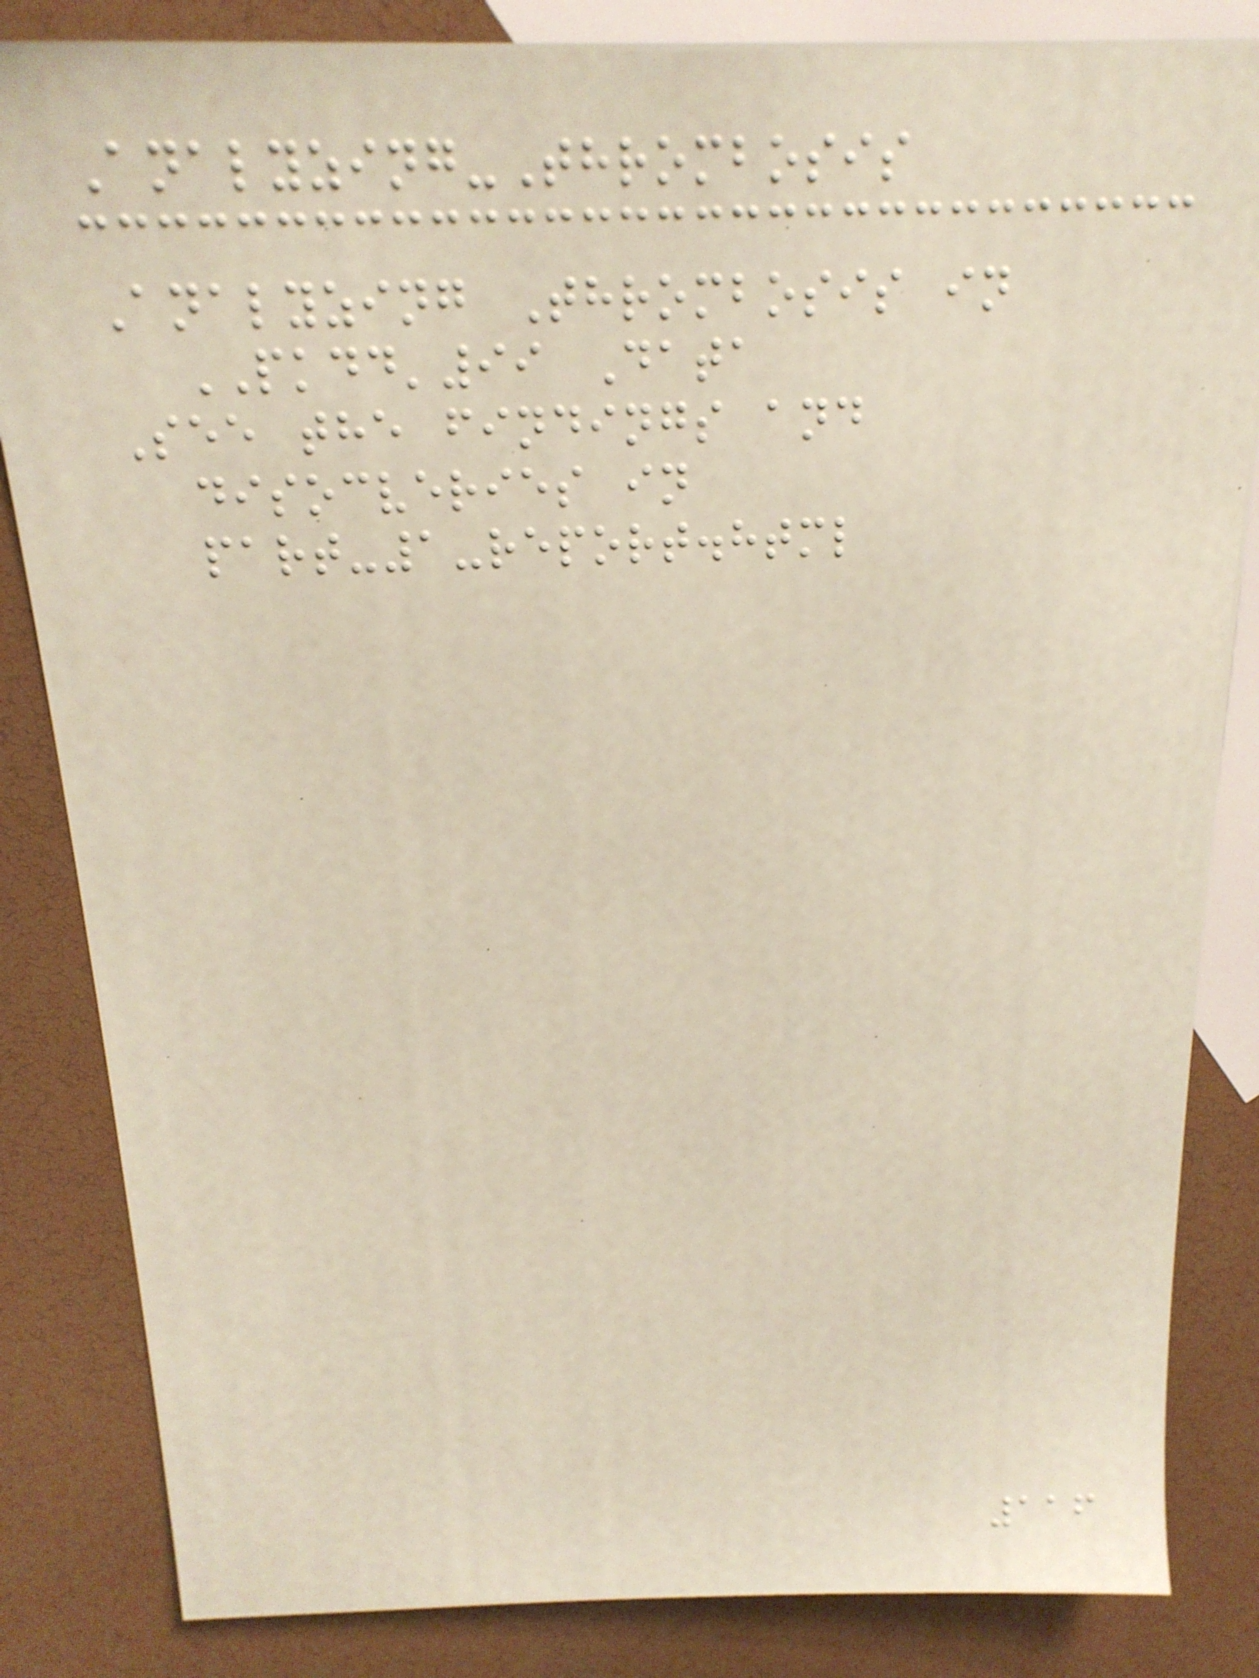Analyzing-Thrombosis
Analyzing Thrombosis in
PKDD'99 Data
See the findings and
disocveries in
part-1-report.html
116
